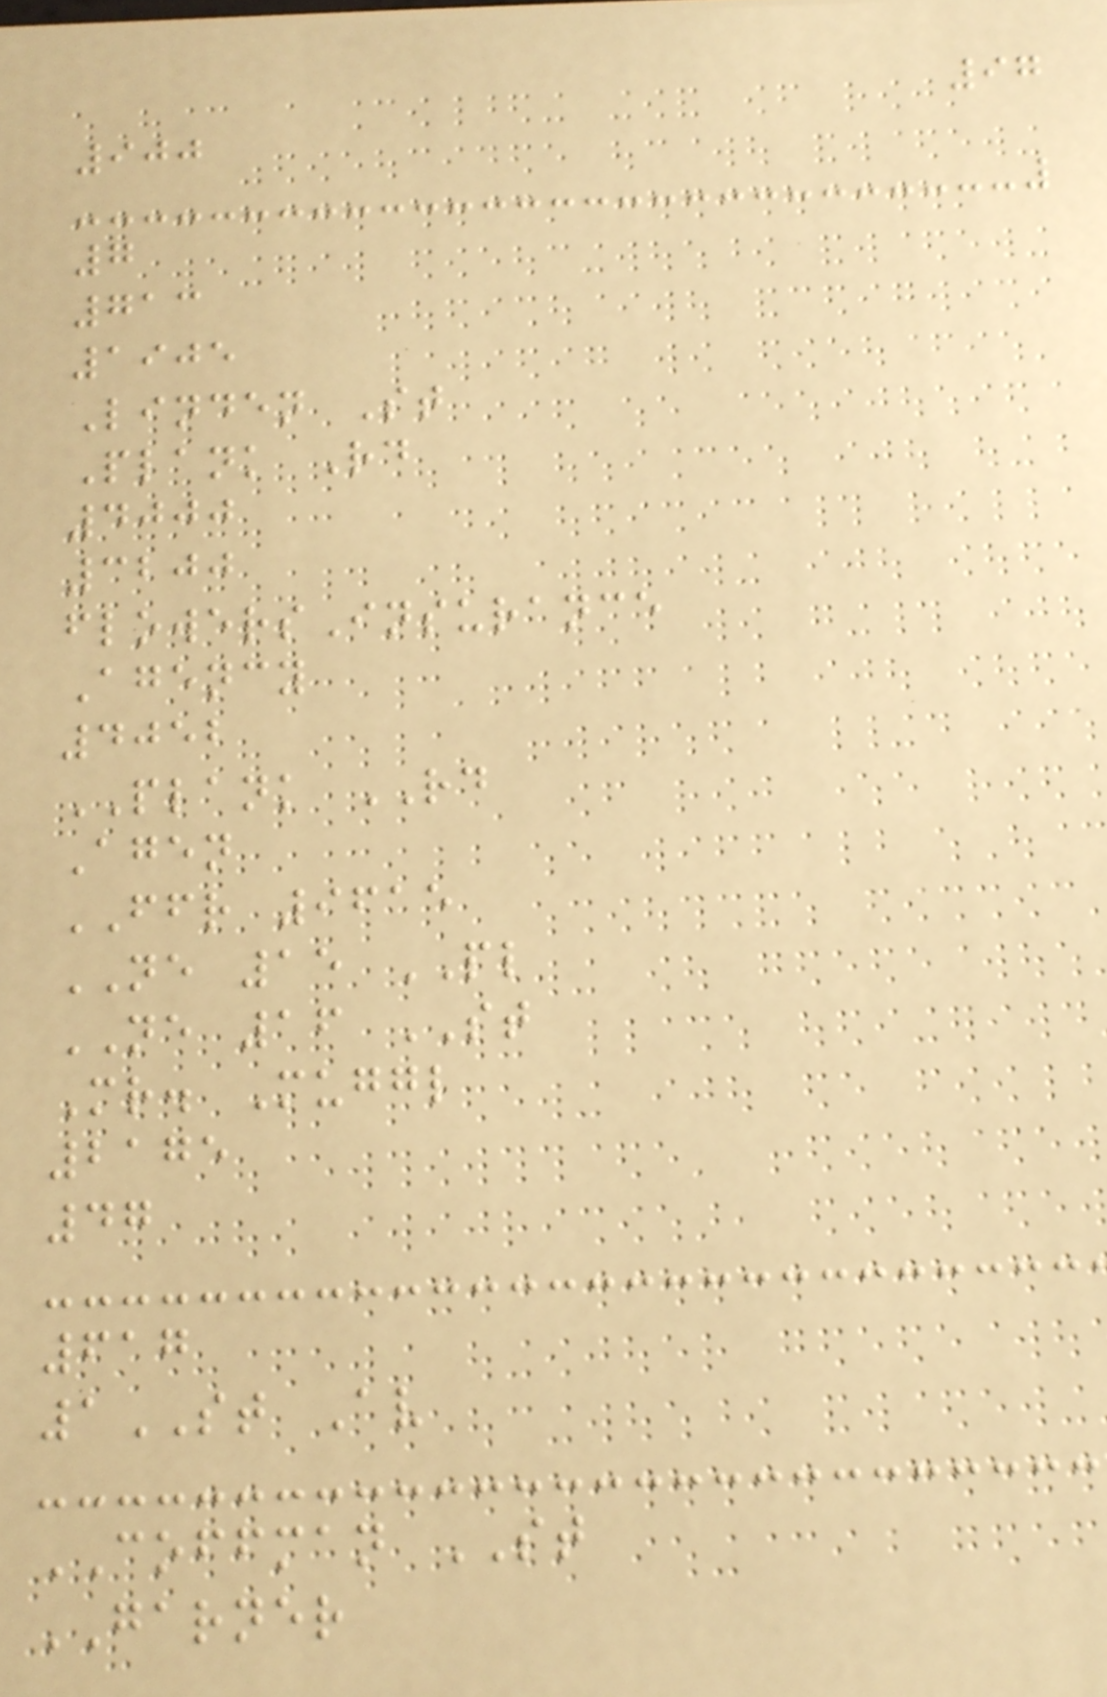97
900
7
713
1905
Linden St
Plank Rd
4000
3200
flowersInsurance
Agency
4052
PLANK RD
Agen
FFR 9615
NE 15 PL
NE 16 ST
Mr. Muggl
2175
47
617
1ST Av
COFFMAN ST
GARNER
